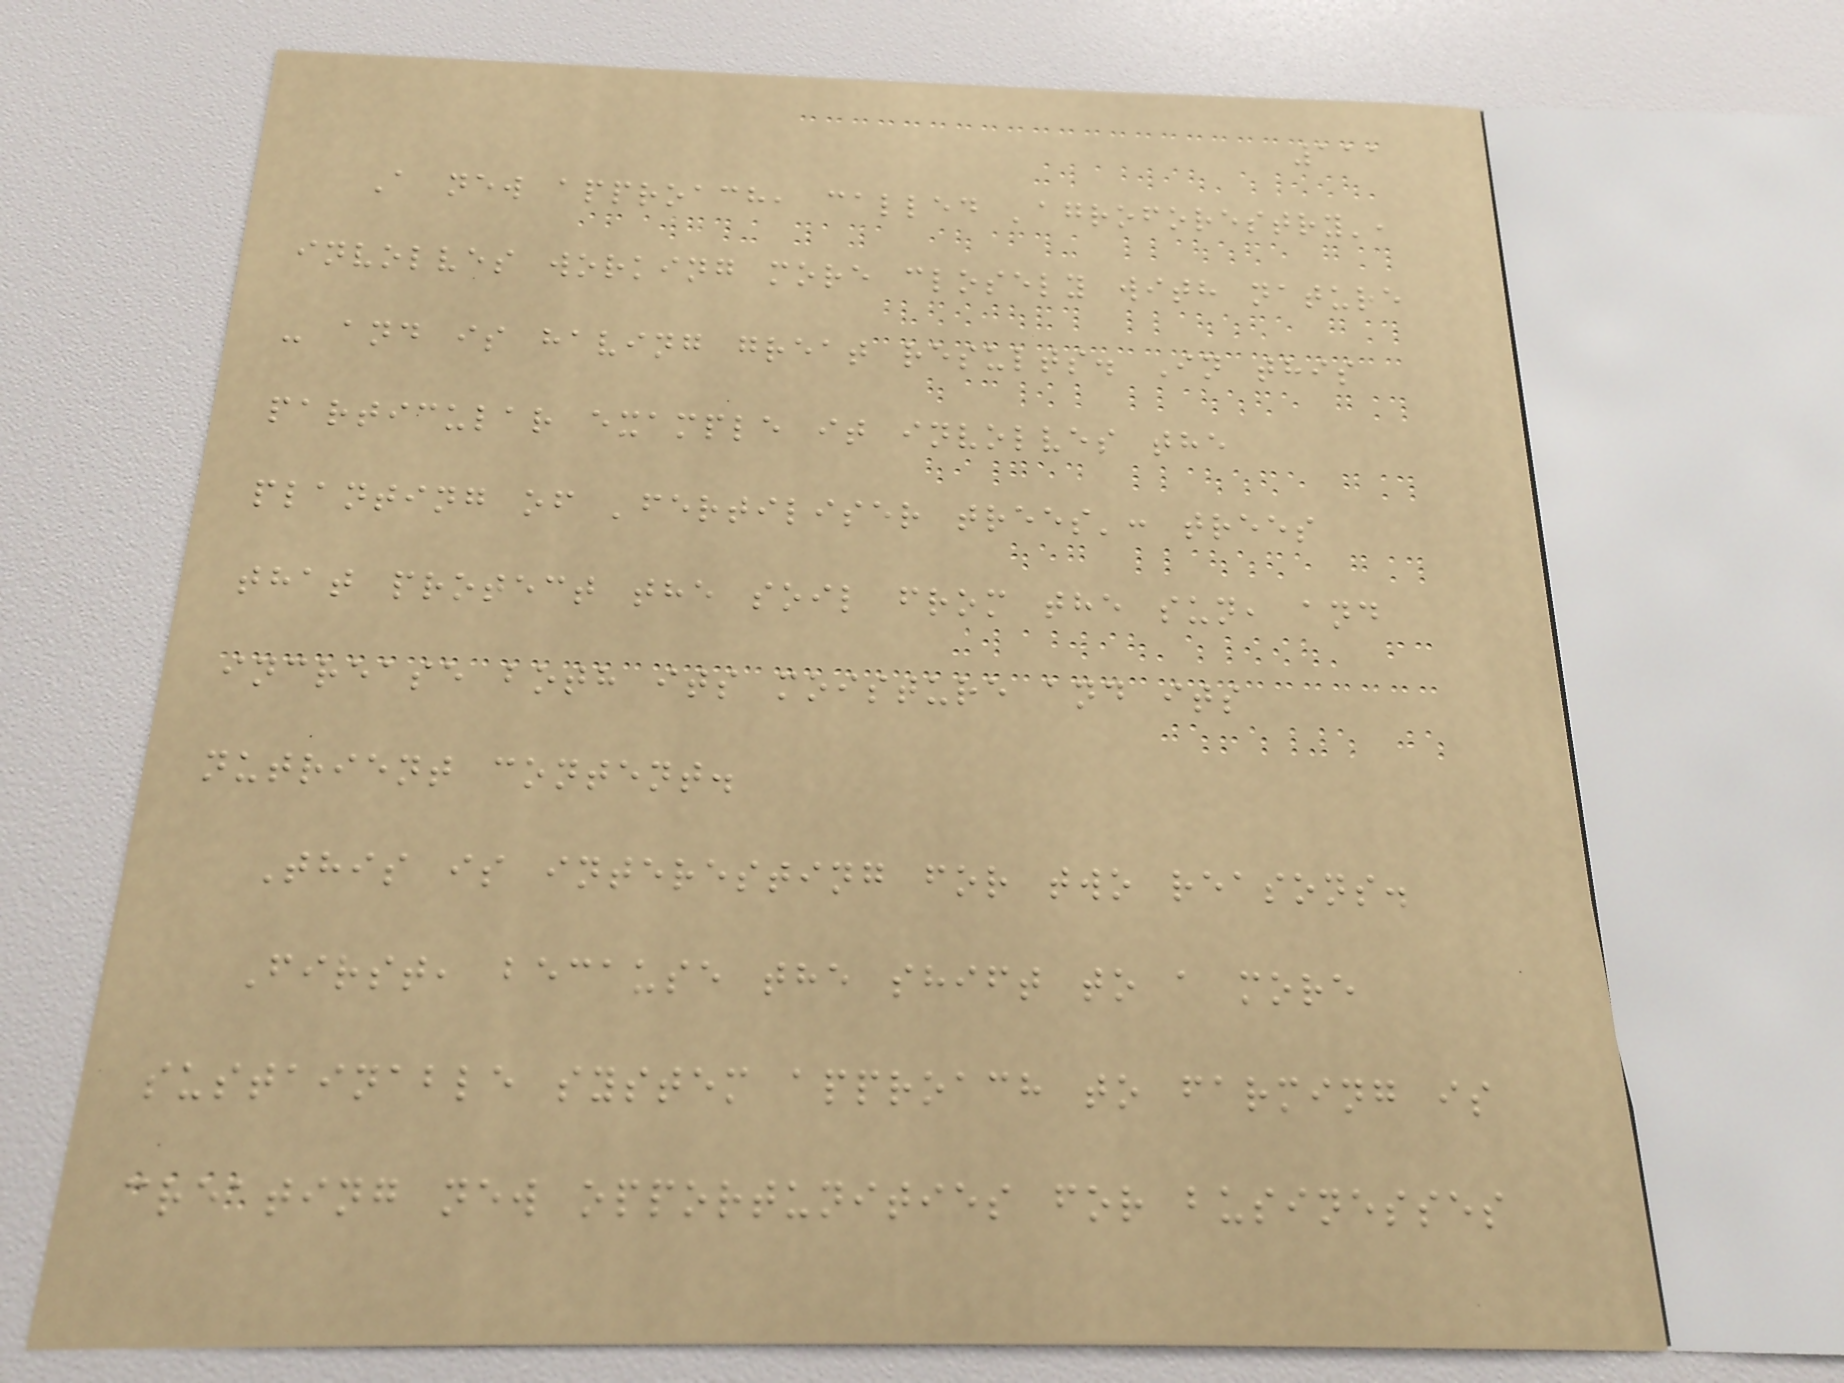111
A new approach, called 'agroforestry',
involves working more closely with nature
- and is having great results. In this
particular example it involves the
planting of 'fertiliser trees': trees
that protect the soil from the sun, and
increase both its moisture and its
nutrient content.
This is interesting for two reasons.
First, because the shift to a more
sustainable system approach to farming is
creating new opportunities for businesses
